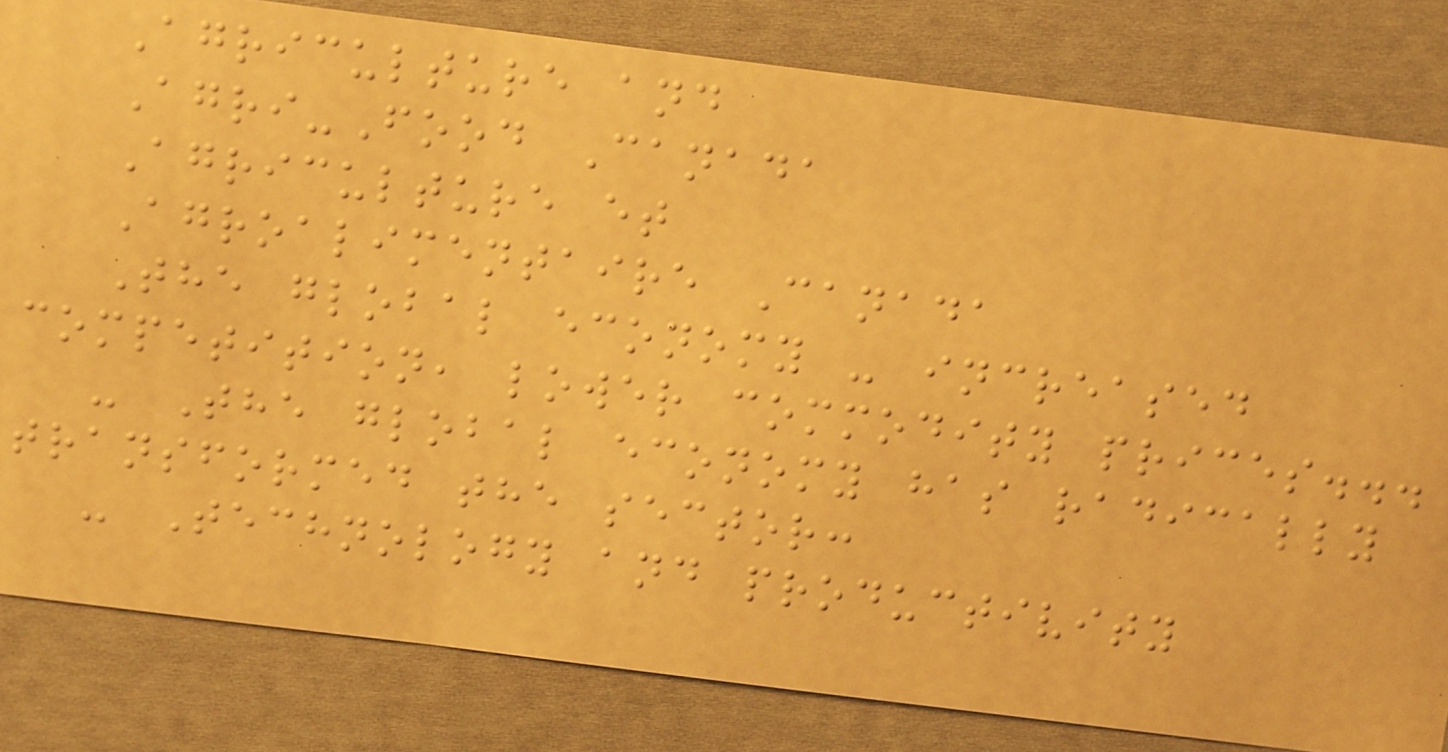Agriculture and
Agri-Food Canada
Agriculture et
Agroalimentaire Canada
The global economy - increased
competition, lower commodity prices...
- The global economy has radically
transformed the sector:
- Technology and productivity
